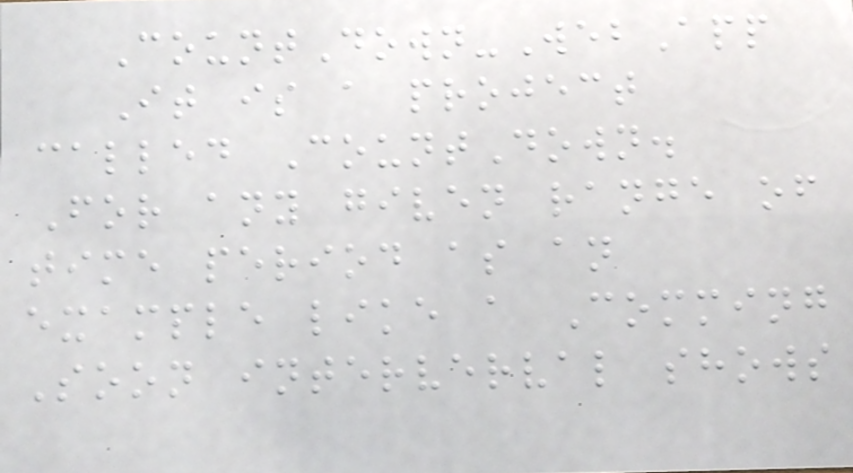CountDown-WebApp
It is a project
called CountDown.
For any given range of
time period as an
example like a Comming
Soon interverval shows
